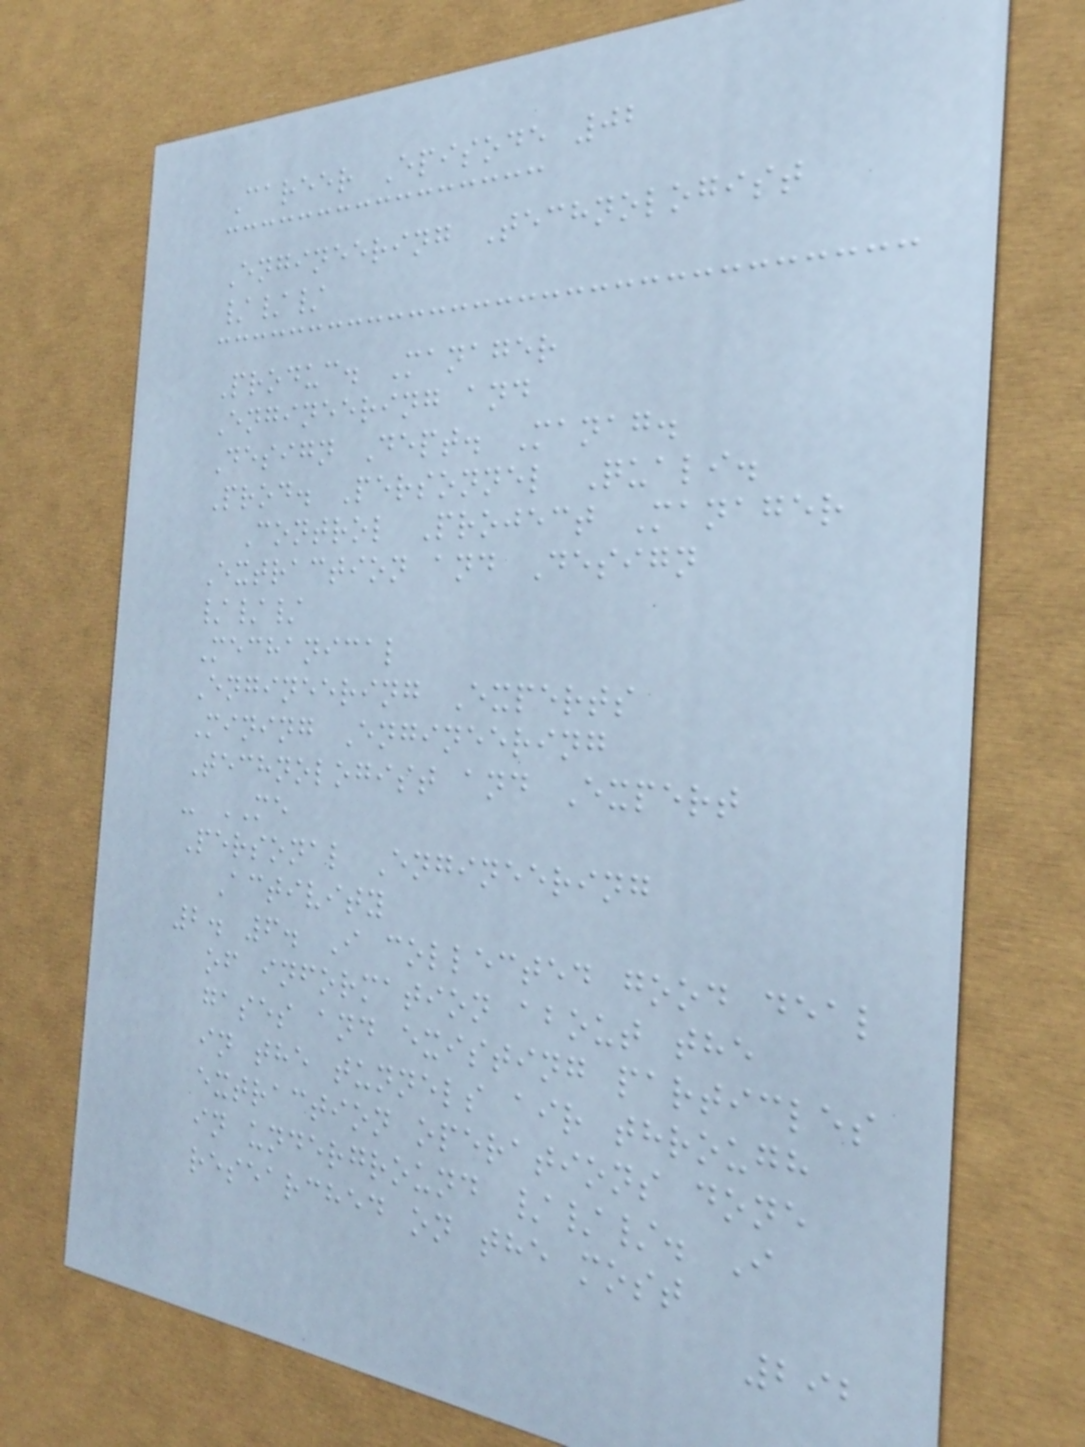Career Episode 02
Engineering Technologist
///
Produc. Manager
Engineering and
Design Dept. Manag.
Prod. Personnel Quali.
Control Project Manager
Extraction and Design
///
Mechanical
Engineering Experts
Mining Engineering
Technologist and Expert
- ME
Personal Engineering
Activity
2. 6. I collected good deal
of information about the
gases and existing particles
in the tunnels air through
extraction operations done
in underground ///. I
researched on the most
292
